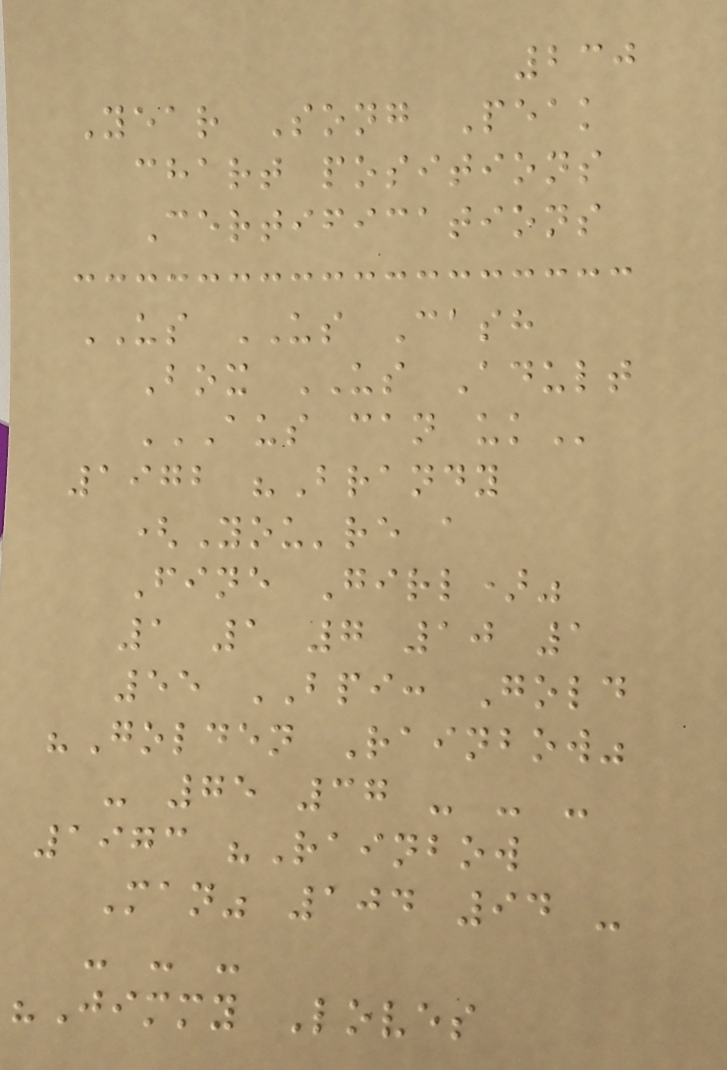230
Year Song Peak
chart positions
Certifications
US US Cash
Box US Adult
AUS CAN UK
1972 "Brandy
(You're a
Fine Girl)"
1 1 7 10 1
55 BPI: Gold
"Golden Rainbow"
- 75 37 - - -
1973 "Rainbow
Man" 104 94 -
- - -
"Jimmy Loves
